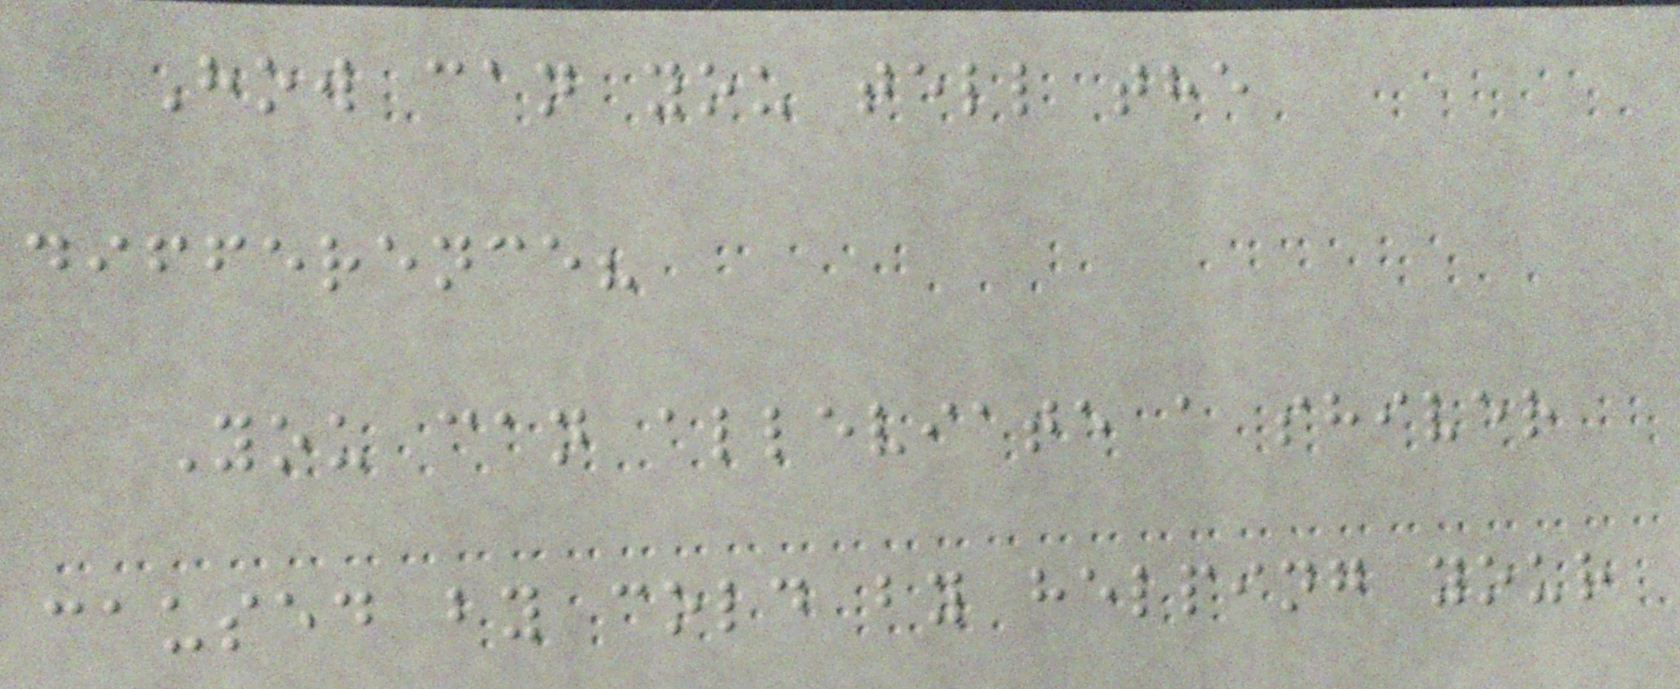How can you tell the
difference?
You can alleviate a shiver
caused by cold by helping your
